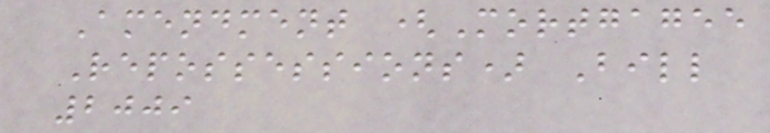Amendment (Mortgagee
Repossessions) Bill
2009
